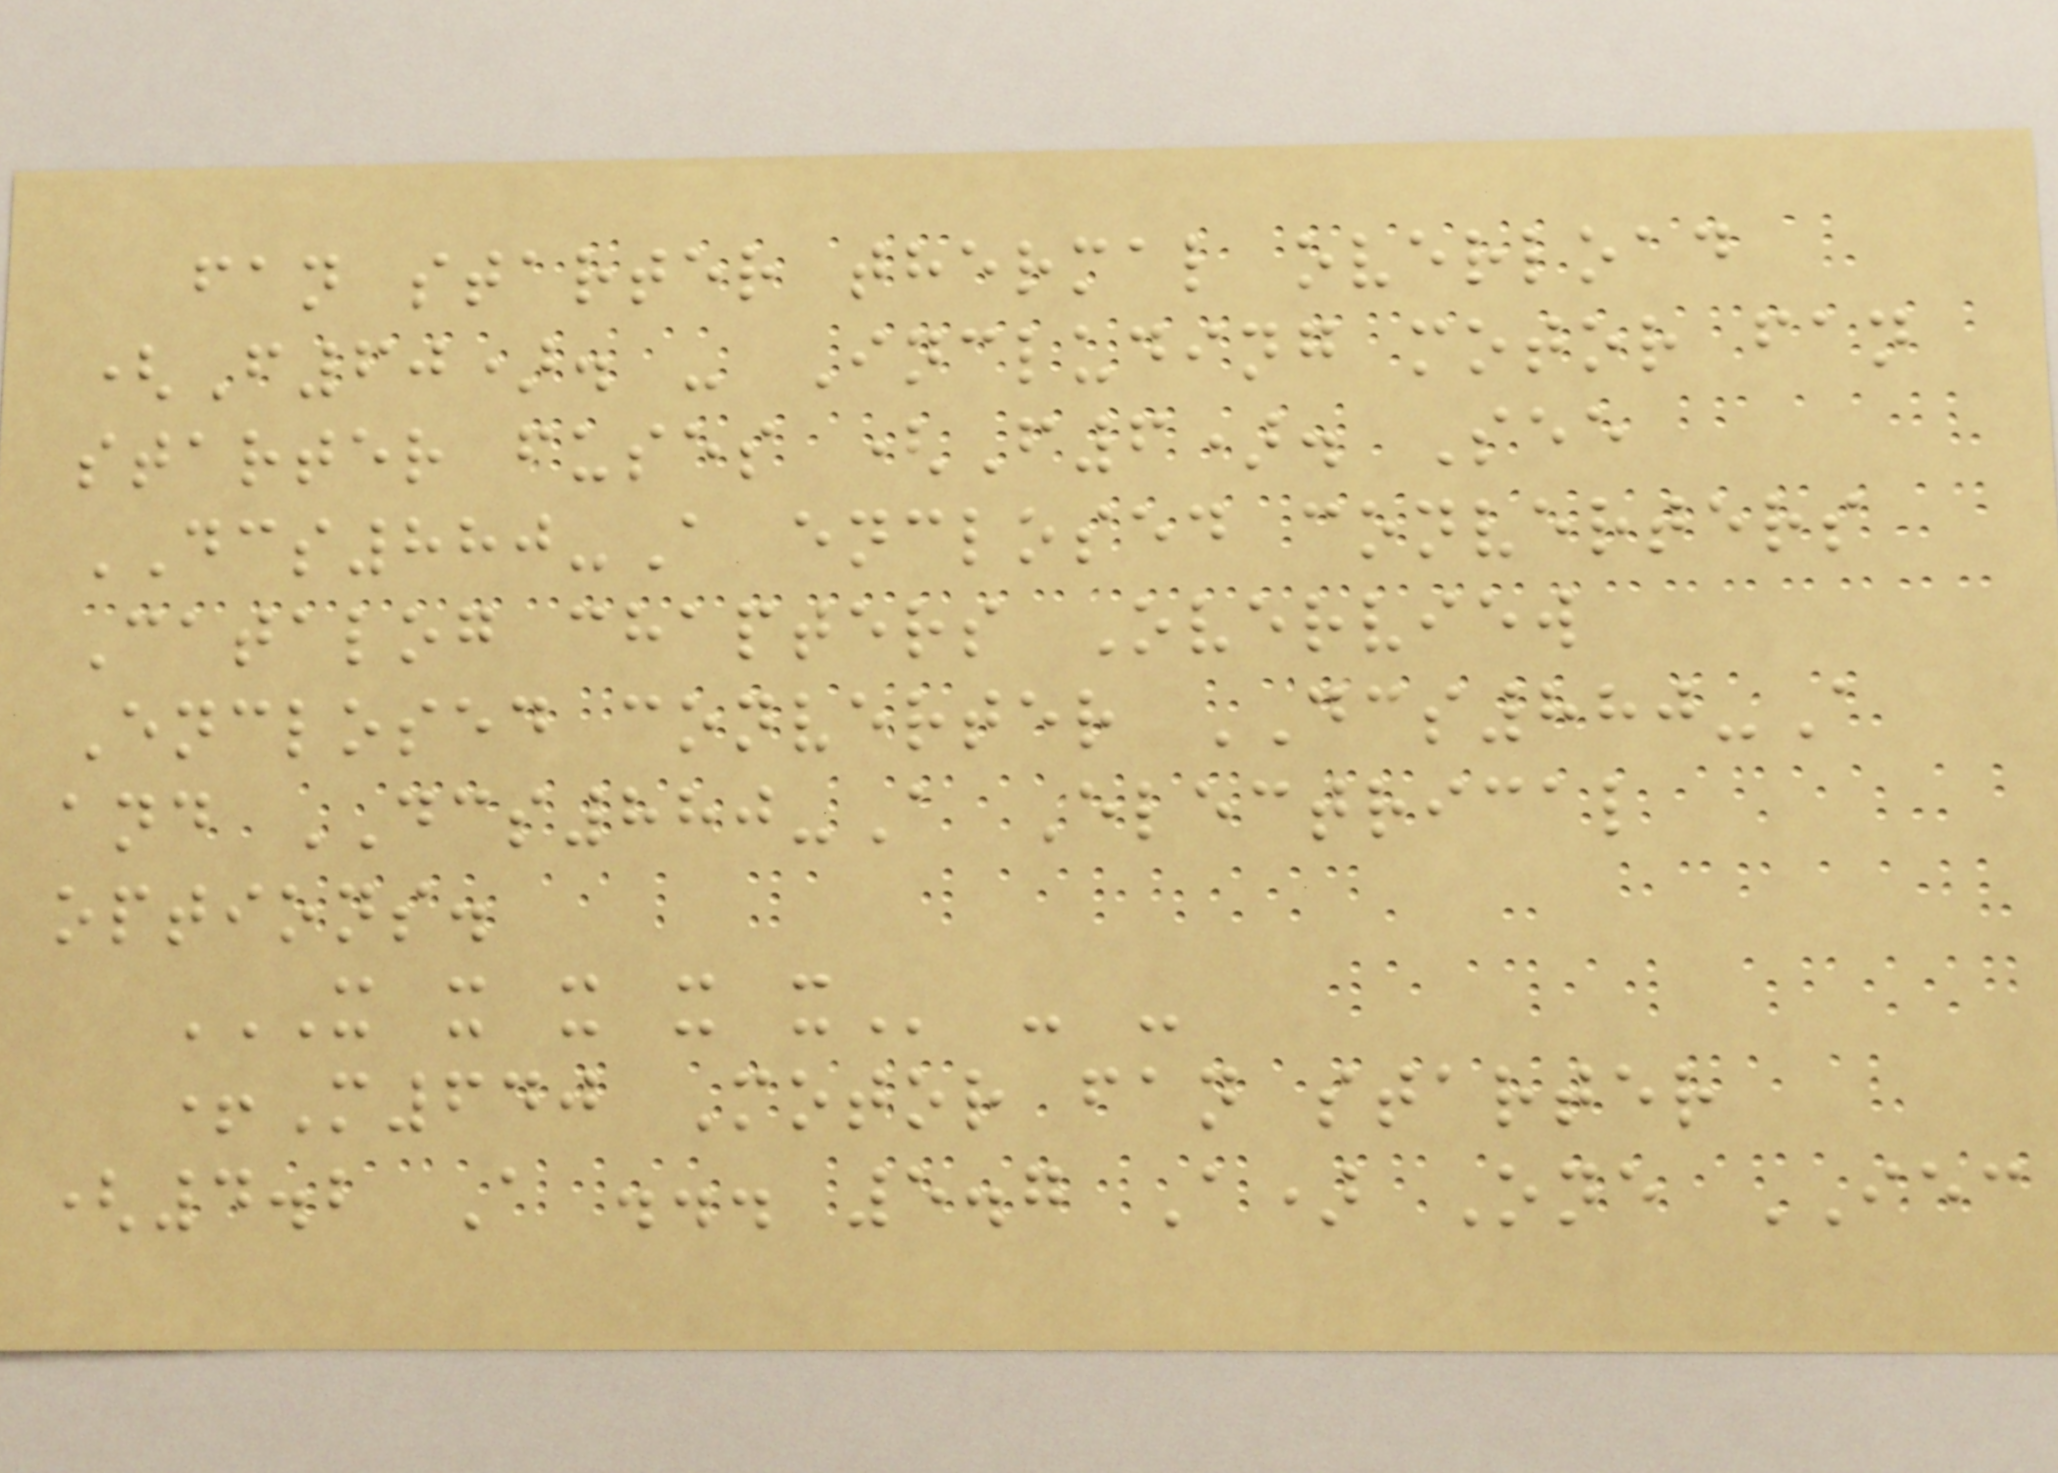fan starter thermal overload
(F60). - Including motor fan
starter fuses (F6). See
DCS880-A enclosed converters
Catalog chapters Overview
Enclosed converter DCS880-A
and DCS880-A Electrical
options.
X X X X X - -
+M640 Motor fan starter
(4.2 A ... 5.7 A) One IEC
